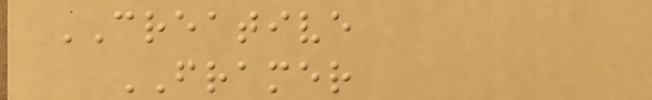CREATIVE
FRAMER
